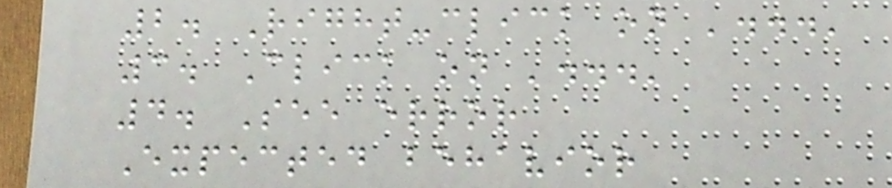2. Right-click on '...'
3. Click on '...'
4. See error
Expected behavior
